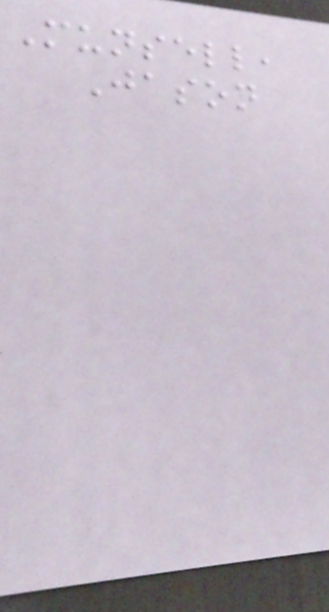Munsell,
Jason
